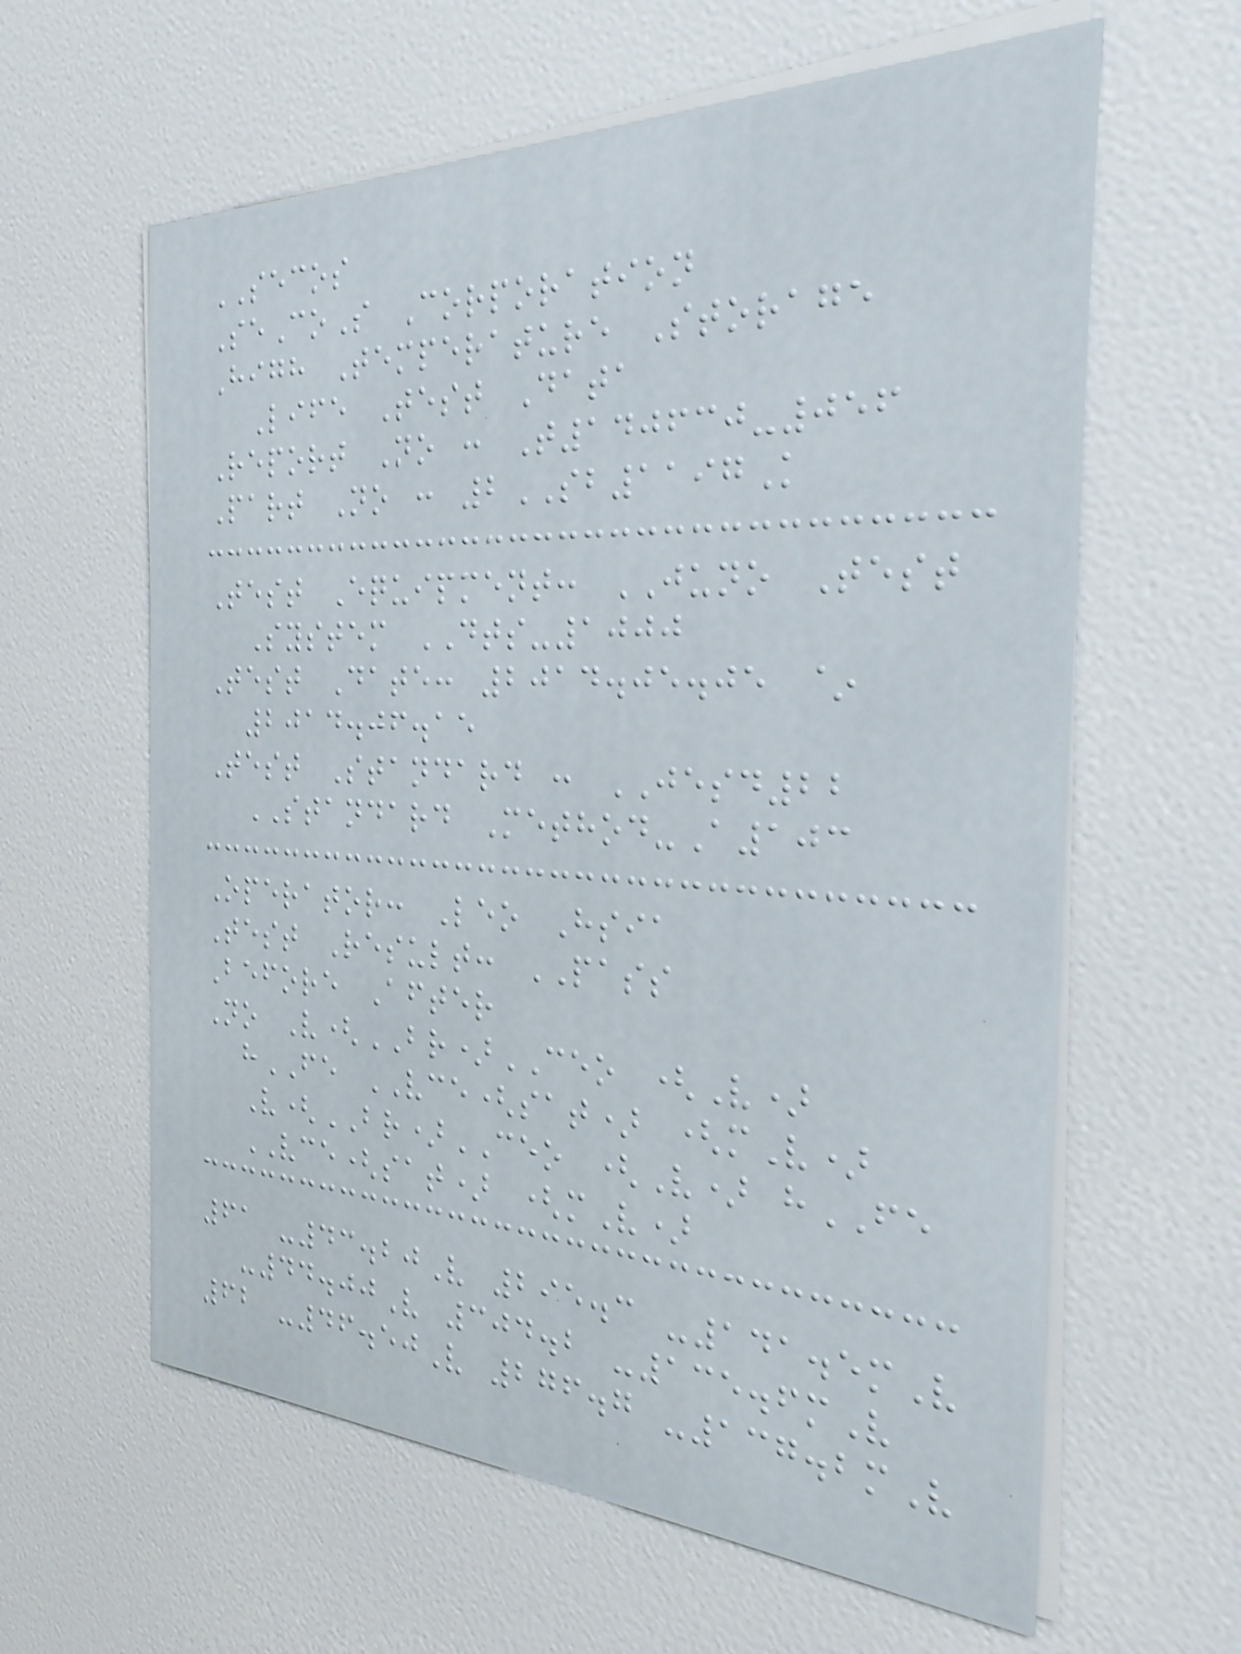SECOS
SeCoS Corporation
High Temperature Storage
Life Test Data
Report No : T140630-056
Part No : 2SB1197K
Test Equipment: JUNO Test
System DTS-1000
Test Date: 2014.05.05 ~
2014.06.15
Test Standard : JESD22
STANDARD Method-A103
Operator: Leo Hsia
Test Result: PASS
Before After
No V(BR)CEO (V)
hFE VCE(sat) (mV)
V(BR)CEO (V) hFE
VCE(sat) (mV)
61 -43.20V 295.3 -141.5mV
-44.00V 304.2 -135.6mV
62 -46.50V 276.7 -137.2mV
